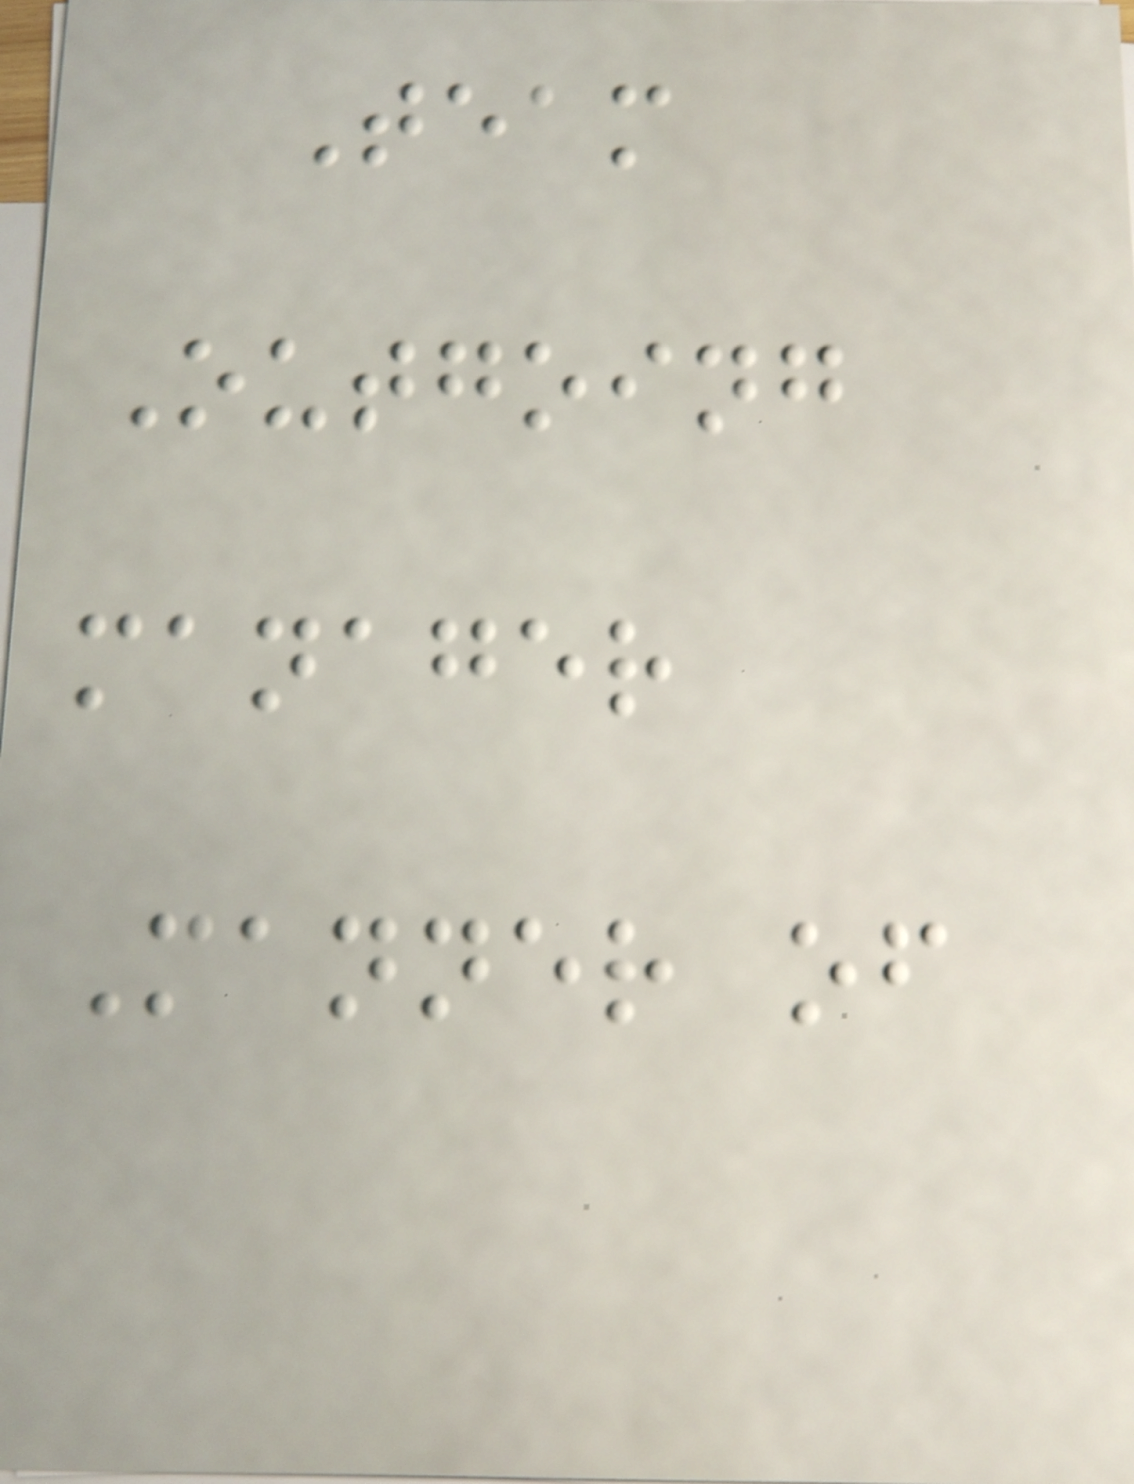Team
Outgoing
manager
Manner of
